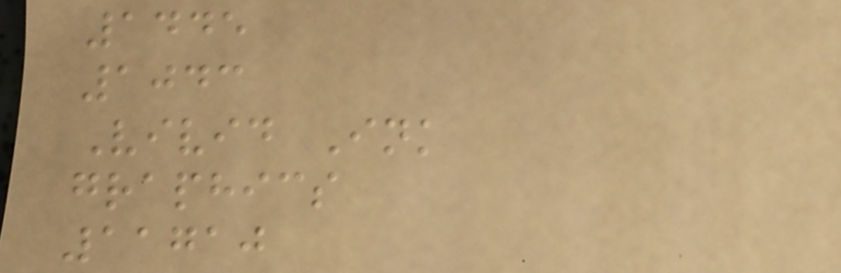1445
1043
Vivid Ink
graphics
11710
